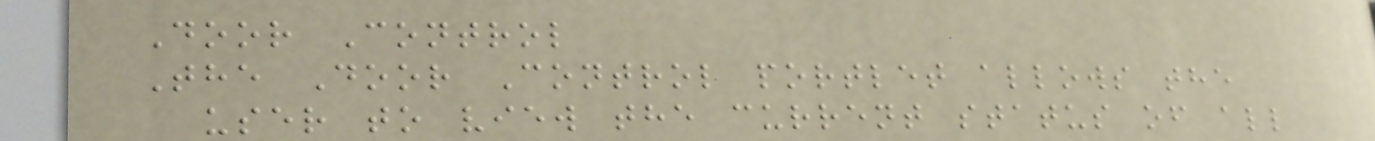Door Control
The Door Control portlet allows the
user to view the current status of all
